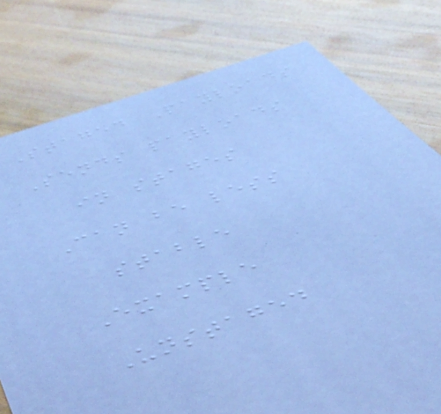Staged Payloads
Sends payloads
in stages
Can be less
stable
Example
Unstaged
